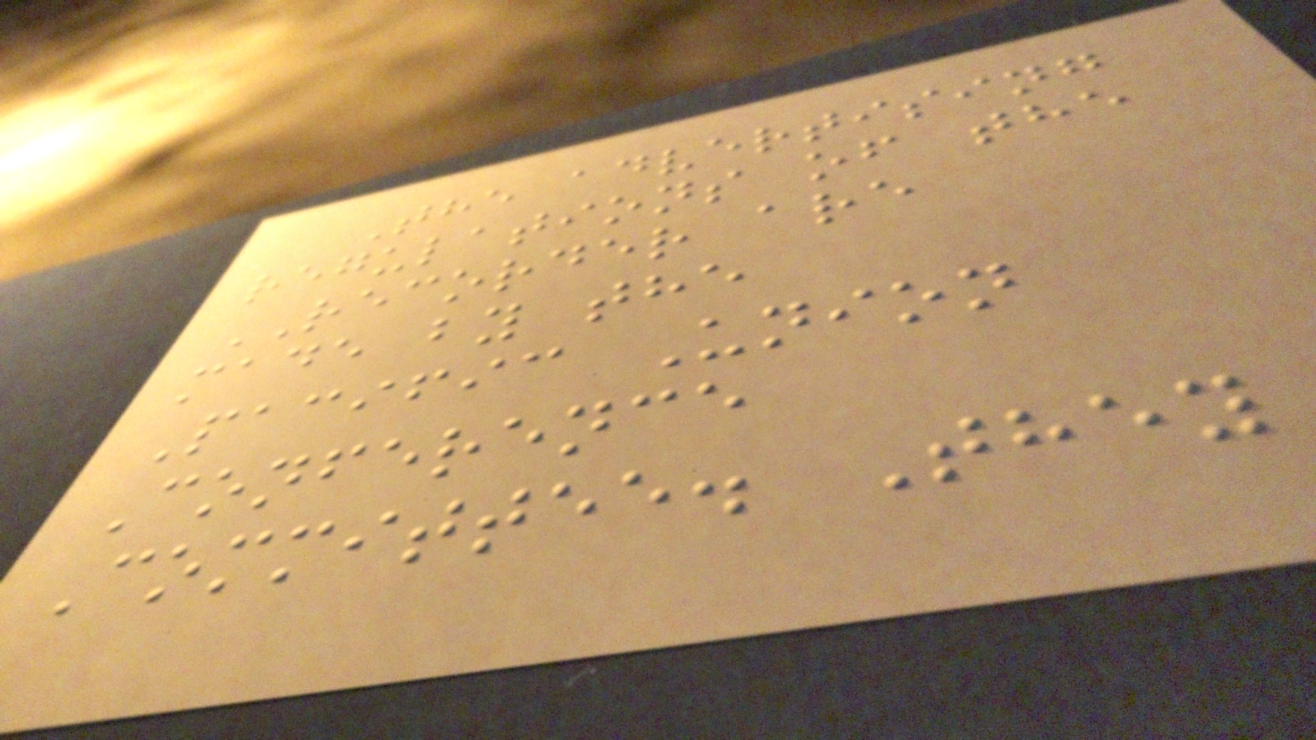The advertising
regulations of the
RECORDER are
made by the
Pacific Union
Conference
Committee. They
